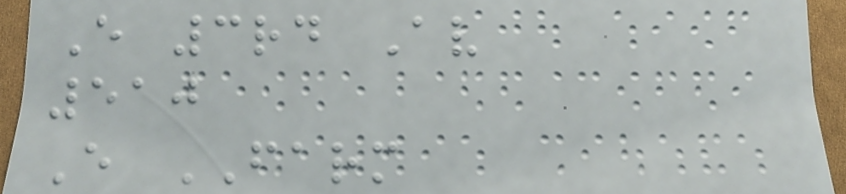E 3rd Av
510
E FARM
